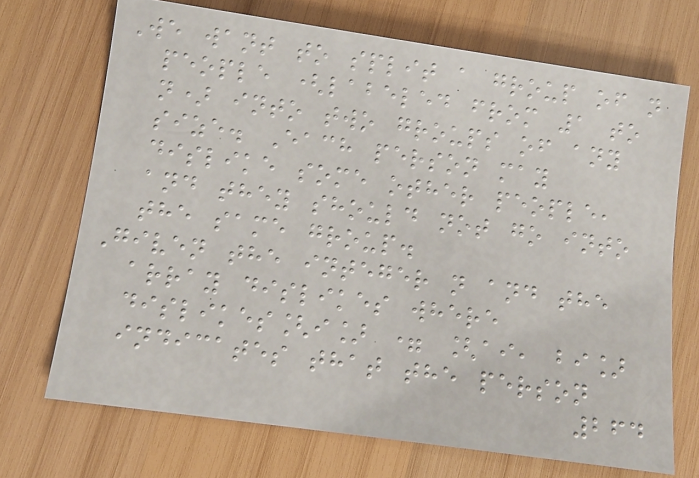We want to split a group of n
people (labeled from 1 to
n) into two groups of any
size. Each person may
dislike some other people,
and they should not go into
the same group.
Given the integer n and the
array dislikes where
dislikes[i] = [ai, bi]
indicates that the person
264
